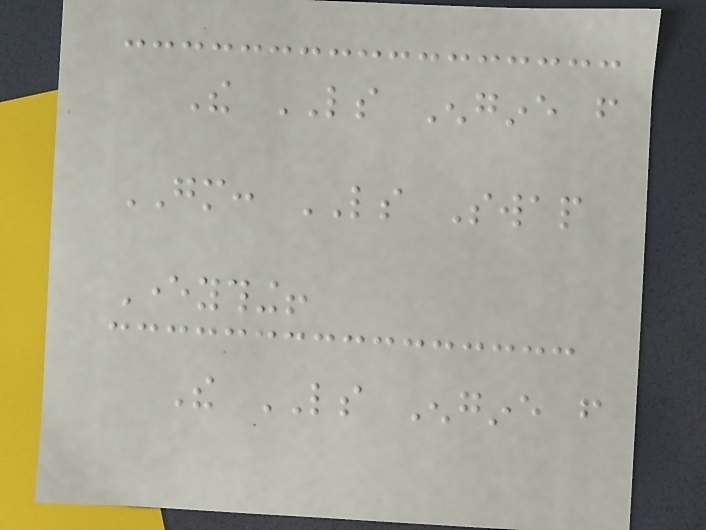The LS Engine from
GM: LS Swap
Everything!
The LS Engine from
